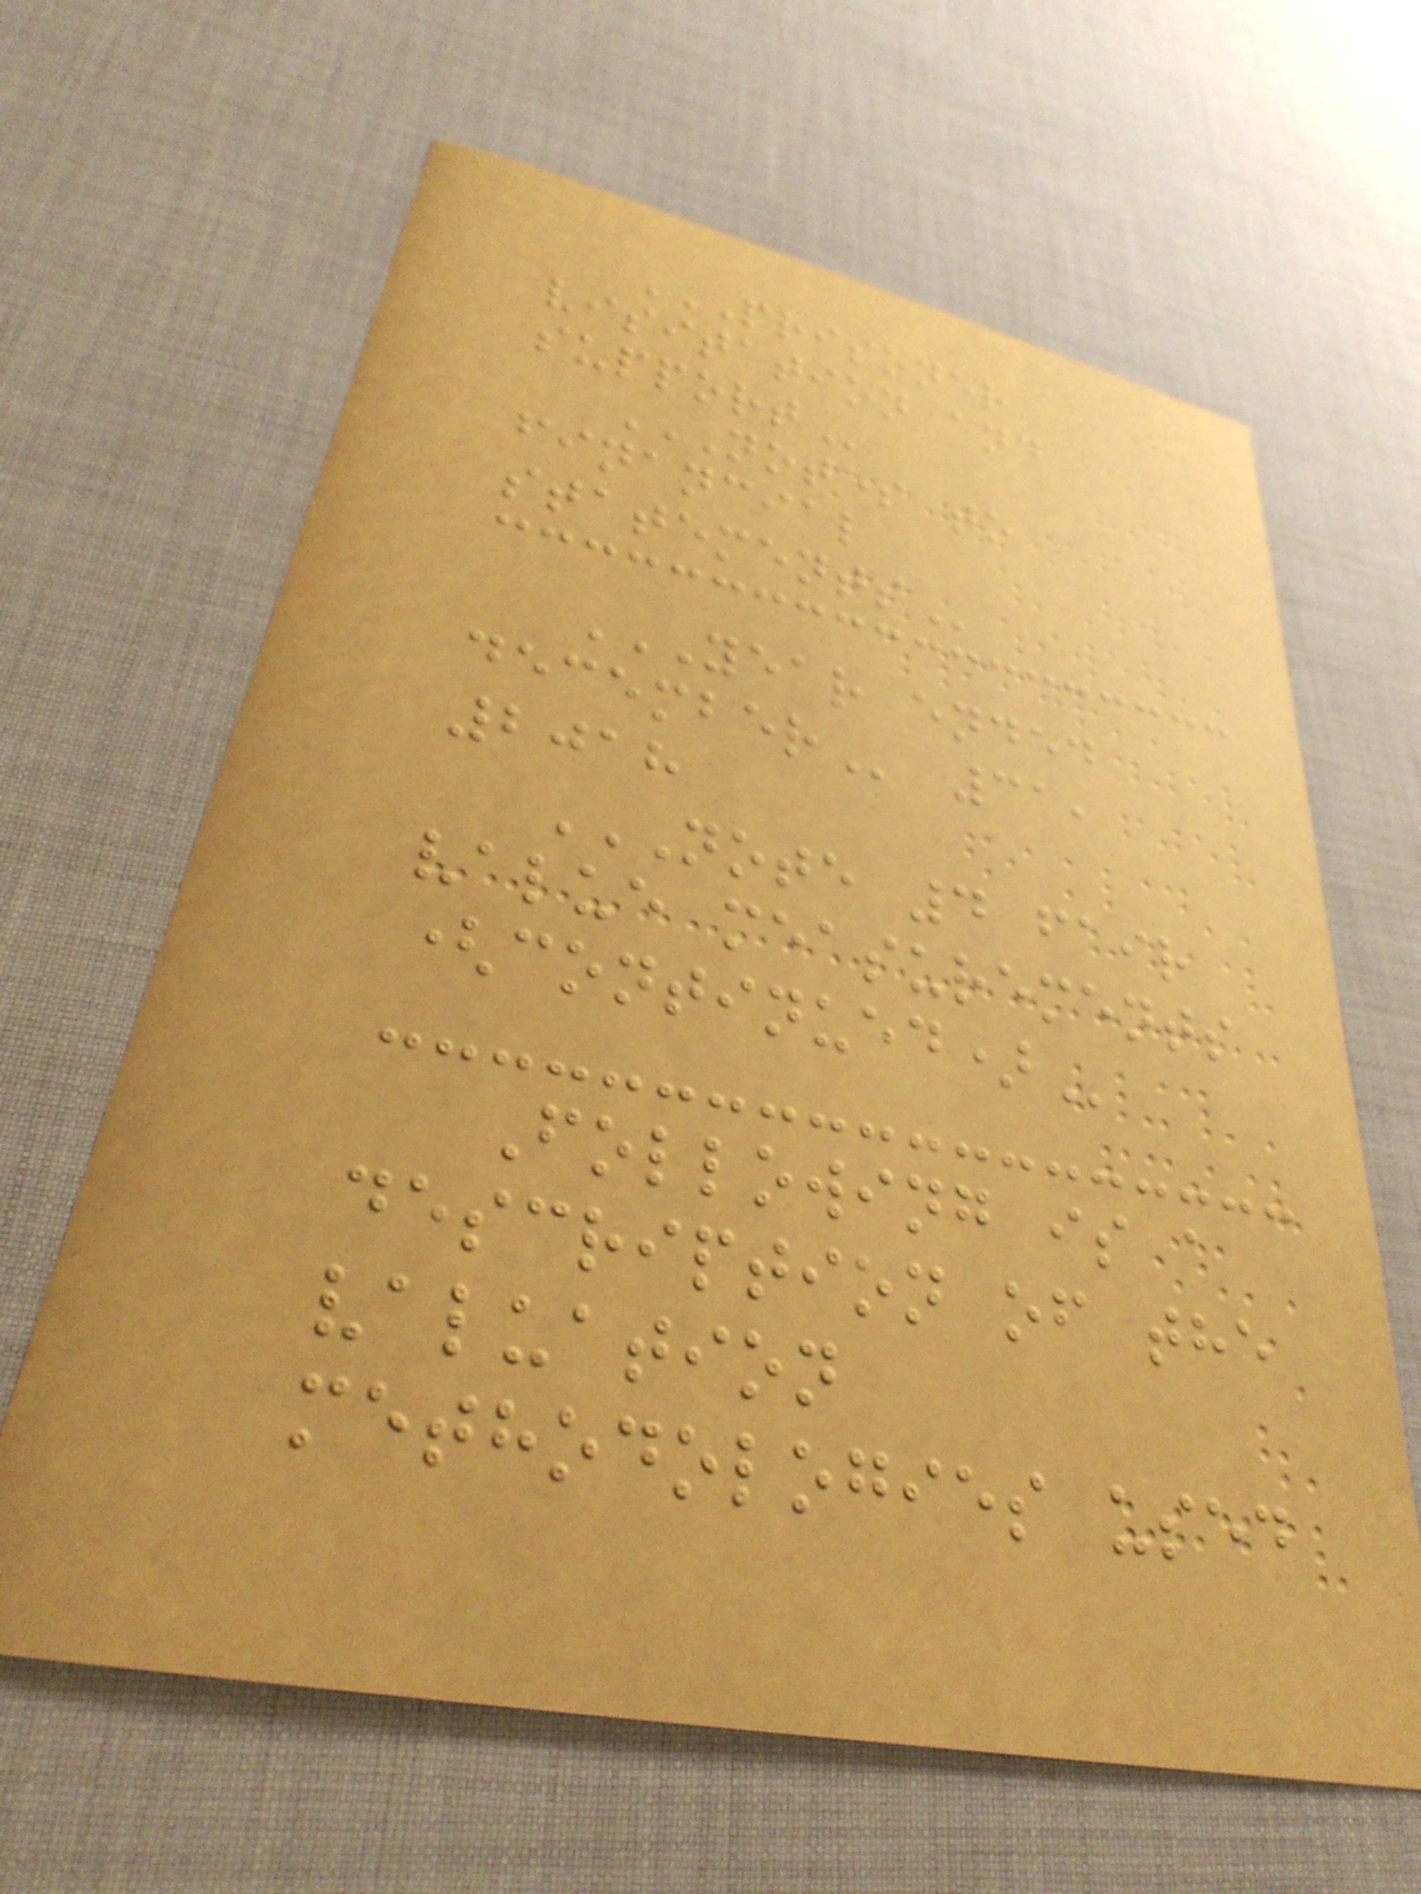PRISONER
VISITATION AND
SUPPORT
NOTES TO
FINANCIAL
STATEMENTS
YEAR ENDED
DECEMBER 31,
2018
NOTE 4 FAIR
VALUE MEASUREMENTS
(CONTINUED)
Following is a
description of the
valuation
methodologies used
